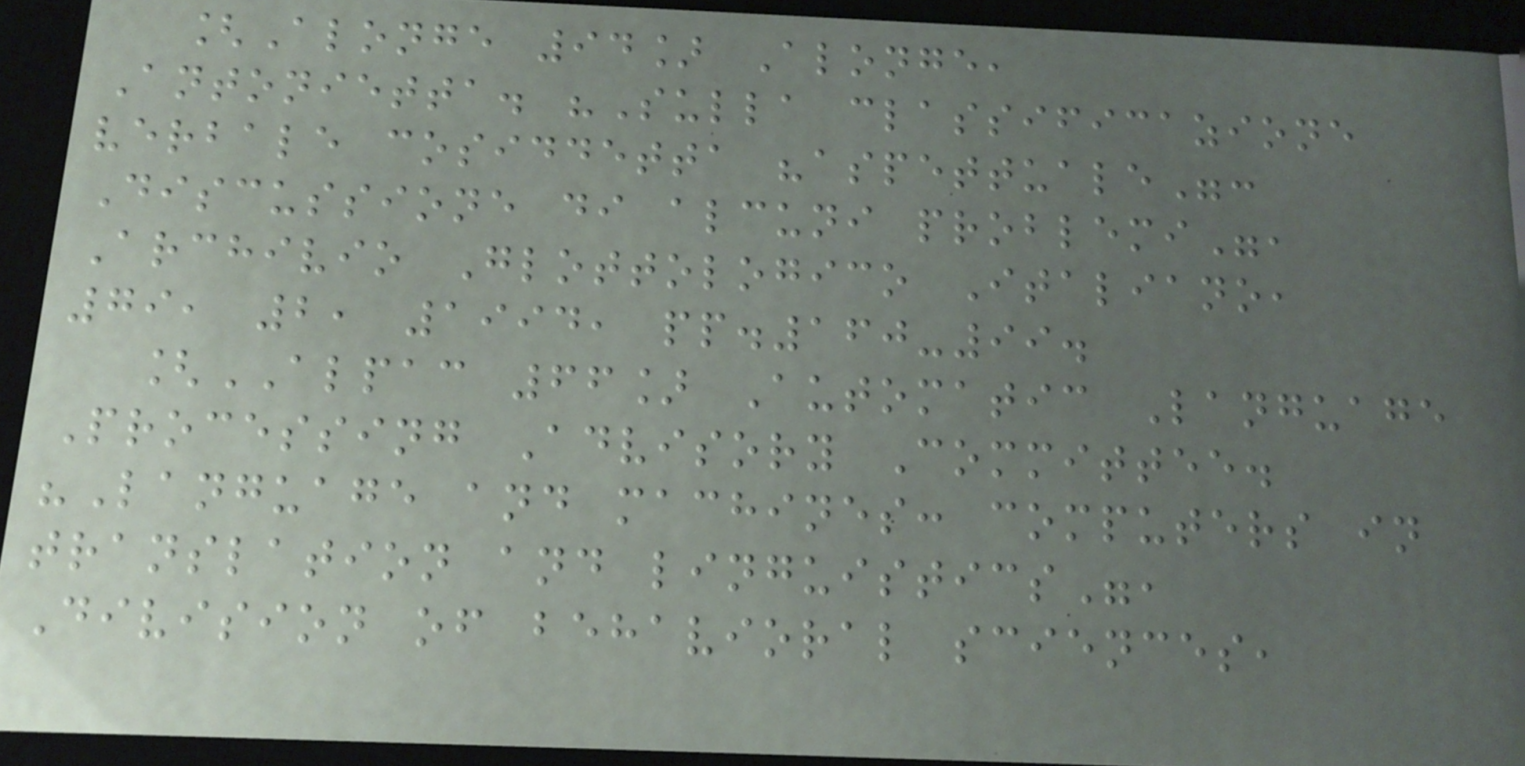[Alonge 94] Alonge,
Antonietta. "Sulla classificazione
verbale cosiddetta "aspettuale":
Discussione di alcuni problemi",
Archivio Glottologico Italiano,
79, 2, 1994, pp.160-99.
[ALPAC 66] Automatic Language
Processing Advisory Committee.
"Language and machines: computers in
translation and linguistics",
Division of behavioral sciences,
